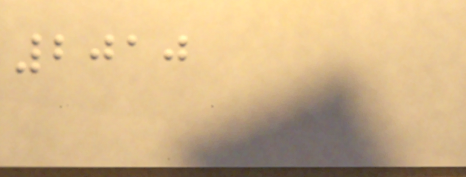2010
